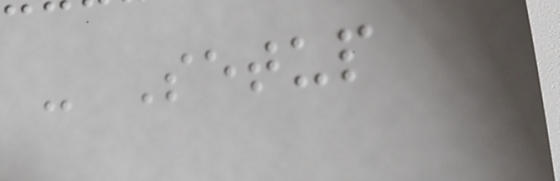- Setup
